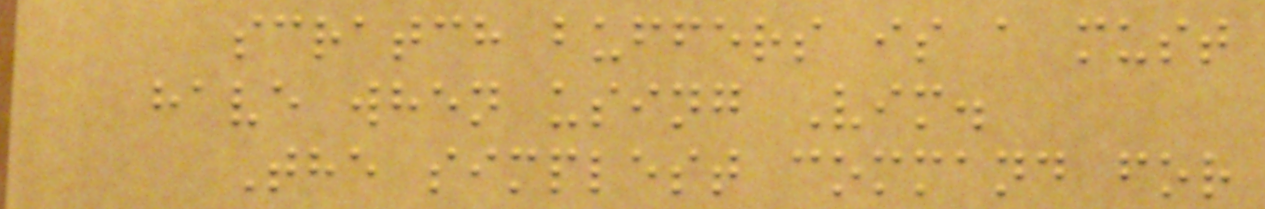scratch buffers is a must
have when using Vim.
The simplest command for
